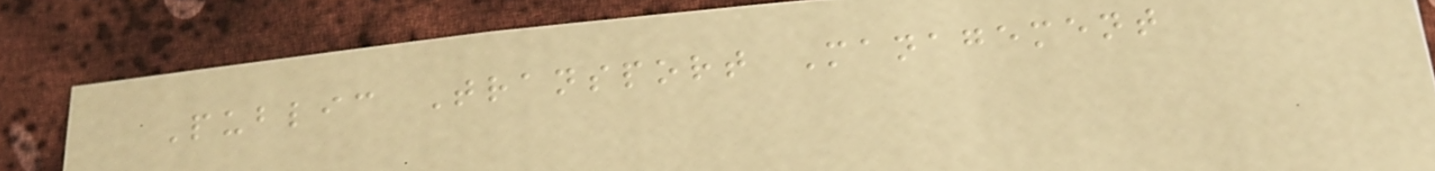Public Transport Management
